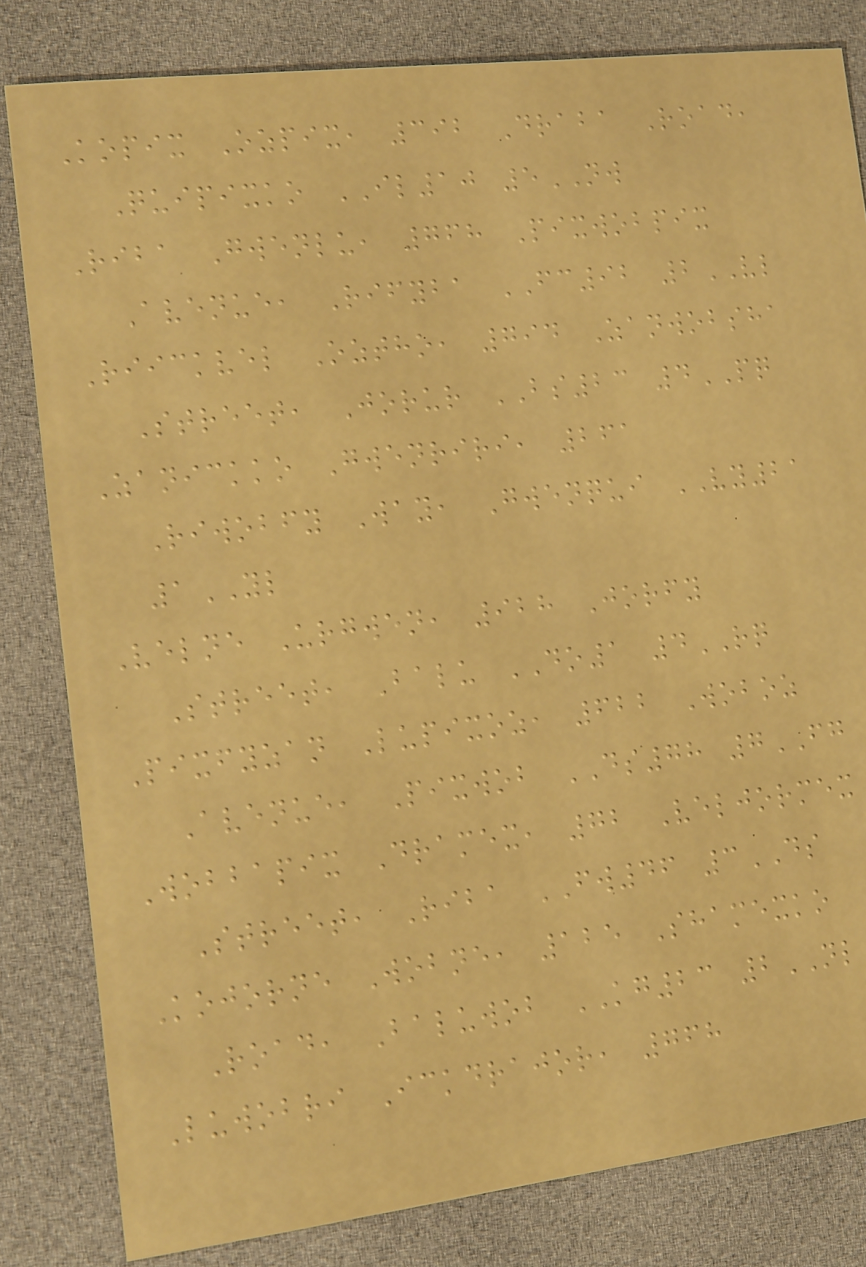Kopix Ozpix, 392 Draba Road,
Quipixko IL10 5NW
Riba Gwenlu, 768 Pixwobpix
Avenue, Rifyba FC92 2VL
Riickvel Oztho, 794 Zanwobsha
Street, Jorur BS23 4PQ
Zanickko Gwenriri, 261
Riwobfy Way, Gwenqui VY21
1YL
Velne Urgwen, 928 Jorfy
Street, Balu DO1 4RQ
Pixfyzan Lupixoz, 622 Woboz
Avenue, Pixwob DS78 7FG
Wobbapix Dramex, 72 Veljormex
Street, Riba FW46 3DS
Kojorne Wobne, 125 Shamexko
Road, Baluwob KG23 2NL
Luwobri Ickdrajor, 768
